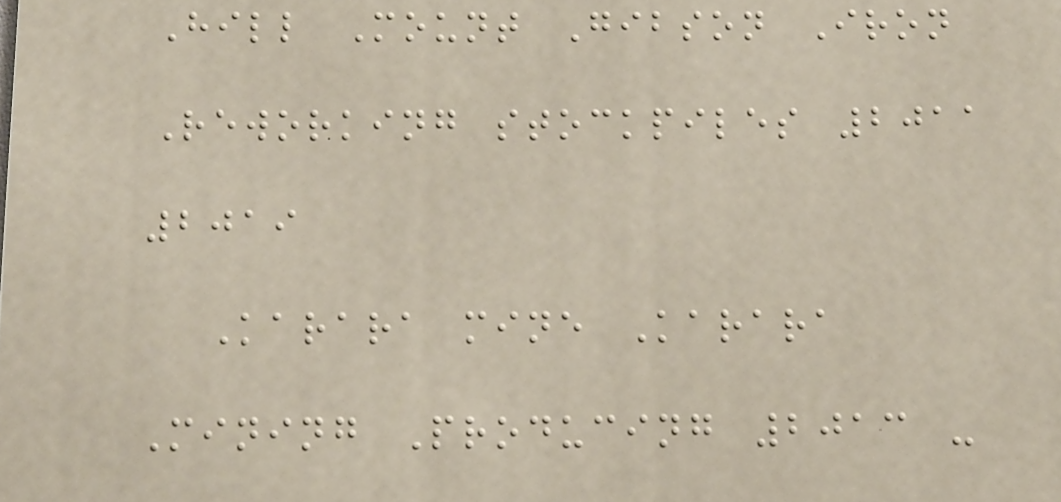Hill Mount Gibson Iron
Reworking stockpiles 2011
2019
Karara mine Karara
Mining Producing 2013 -
